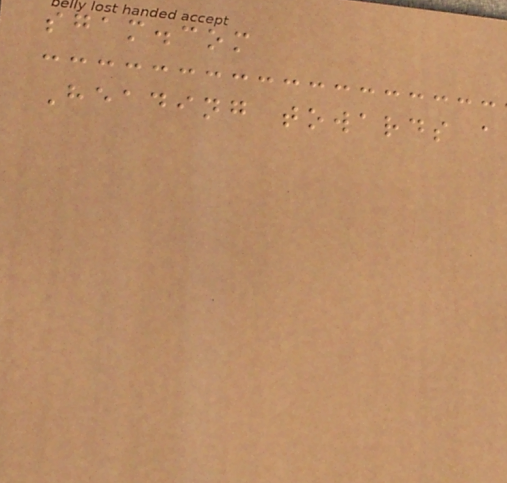sgam.com
Heading towards a
